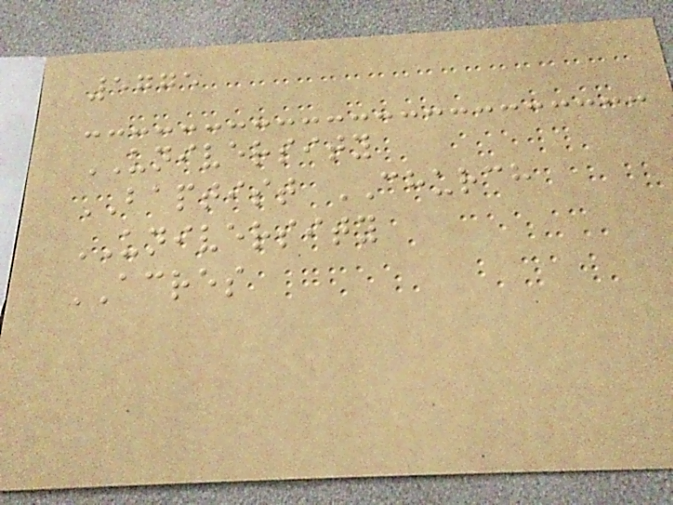5775
UNIVERSITY
BAPTIST CHURCH
UNIVERSITY
ACRES
